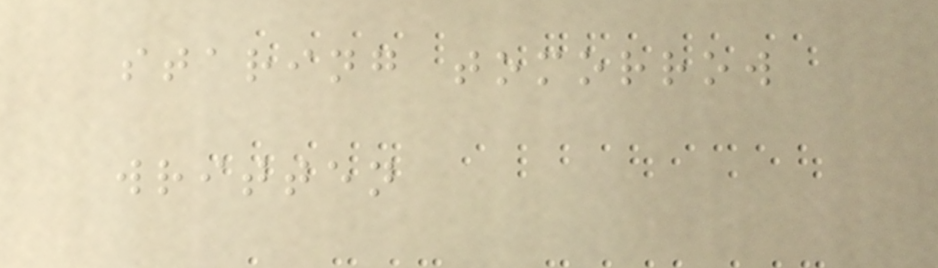staring tomorrow
written
